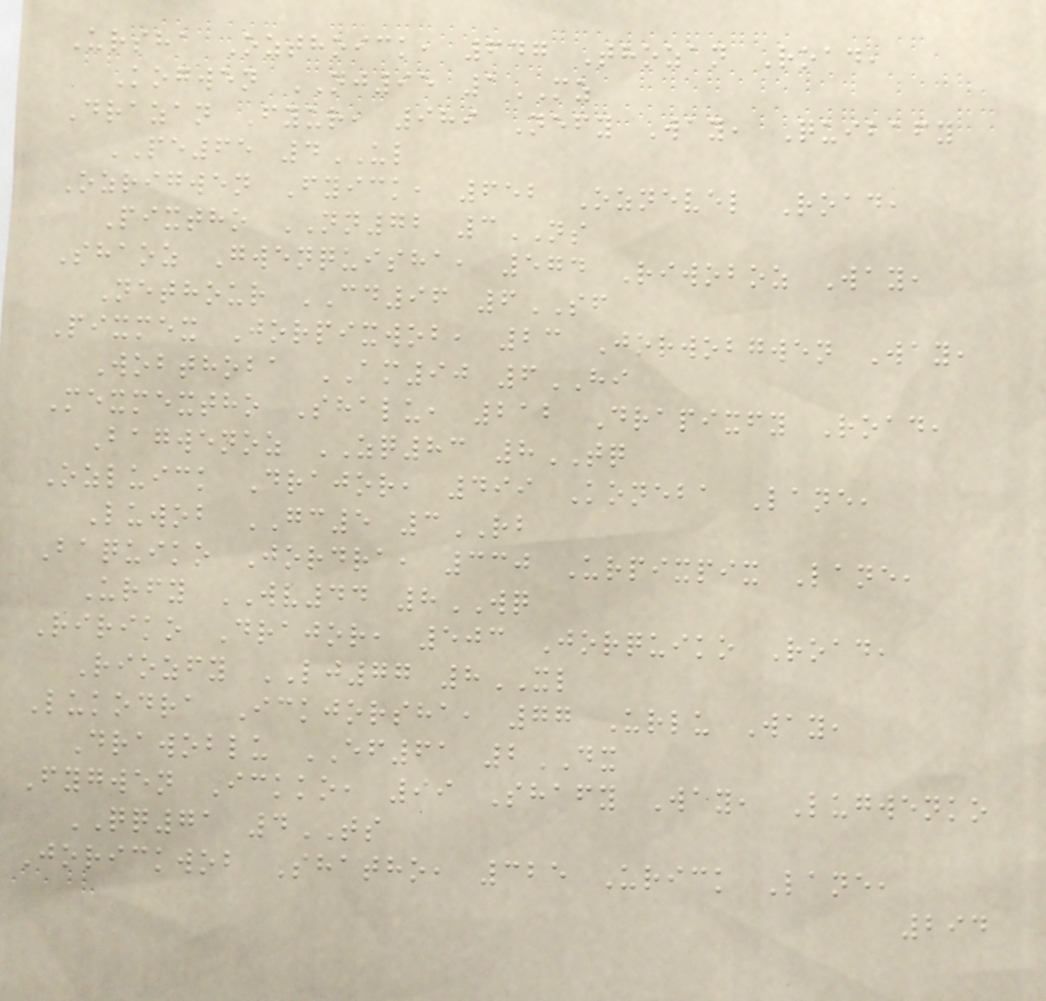Ursha Ozthoick, 647 Thozan Road,
Kogwen NJ95 1MZ
Drazan Fyur, 989 Nefy Way, Quibafy
PE65 4UL
Ozrigwen Fyick, 652 Oznevel Road,
Pixtho NN72 3NS
Shaoz Gwenquisha, 574 Riwoboz Way,
Nethour CD96 6SF
Pixmex Jorpixwob, 23 Jorwobgwen Way,
Wobthoba AM90 6HI
Mexmextho Shalu, 212 Drapixfy Road,
Bagwenoz ZQ83 8TQ
Ozluick Drajor, 499 Koneba Lane,
Luwob GC5 3RB
Baquiko Jordra, 330 Urpixpix Lane,
Urfy WV44 8WQ
Ririko Drajor, 503 Jorquiko Road,
Riozfy LJ77 8XL
Lukodra Ickjorsha, 77 Urlu Way,
Drawoblu EF61 2DX
Fygwen Ickko, 99 Shafy Way, Lugwenko
QQ71 4TS
Jorickwob Shatho, 325 Urick Lane,
294
